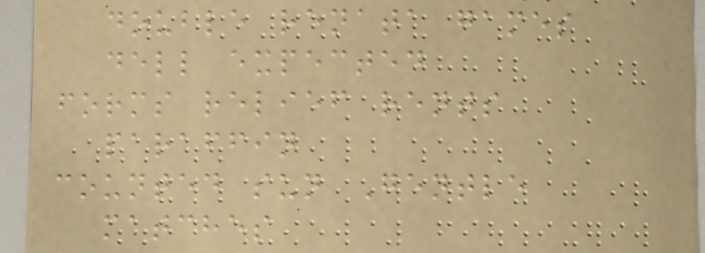double renata games
dell expected
forms relief rents
paraffin
counted sun Gentle
matches
